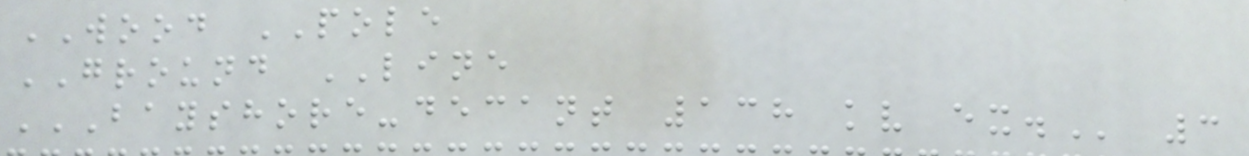WOOD POLE
GROUND LINE
BAYSHORE-DECANT 138 KV EX. 3
